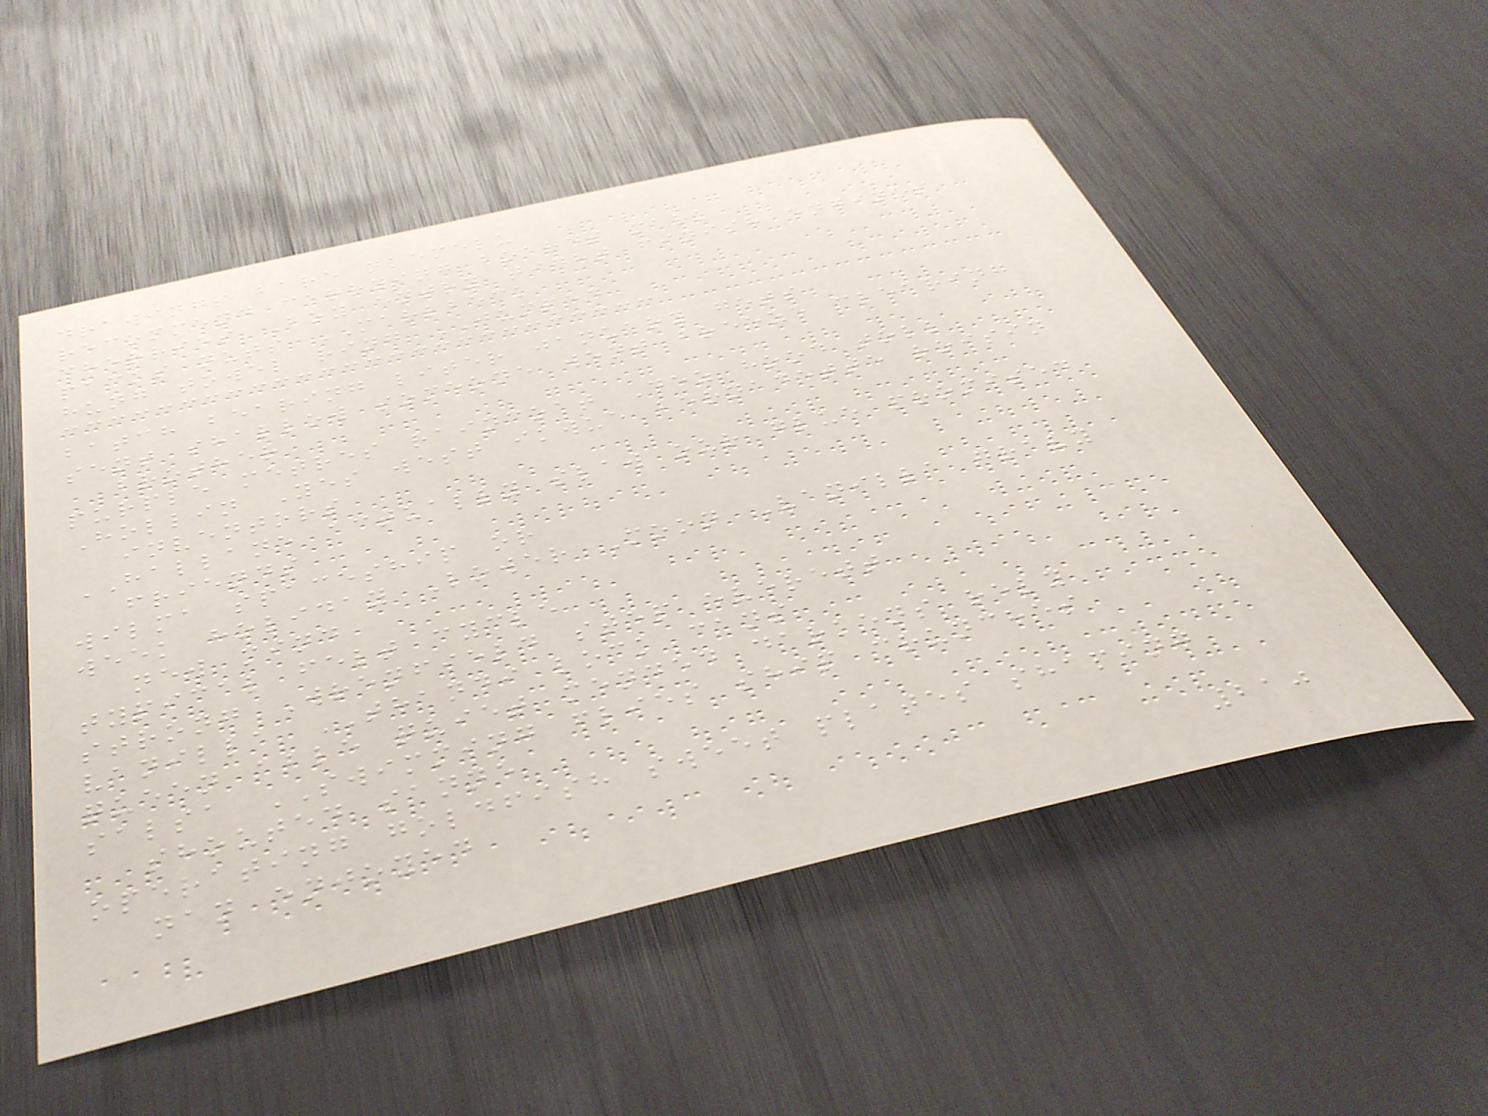drawings bare nkemelu
recommend carrying boards mark
cherries Boy entry tight finish engines
packs nuts MARLBECK
hung towel ring JUMPED
batch bearing liter january gets
sent shallow someone went breeze clearing
brother
purple metres raincoat Dez hood toll
Hollin Yes west ikwue bernadette roisin
inventors
HALLANE actually slaw our glue promised
friends
wilma spaceship or
week holiday Lower Moon Vanilla gravy
new mind
typical felt cycle
strong Wrenfield step everett
vanilla THANDI lock cans
queen able quiet mended darkens rely
salsa SWIMMING flies ship crunches
shouted sanne
operating goldfish sweet plates shaping
nan enjoyed
210
